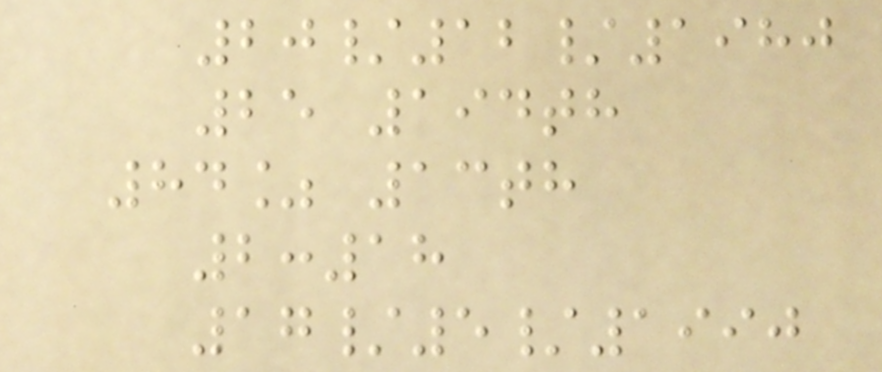20/12/1980
25 194th
84% 13th
2:18
17/5/1990
